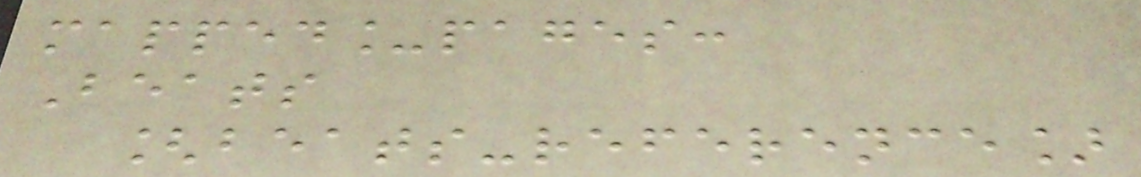mapped_pages:
Beats
[beats-reference]
